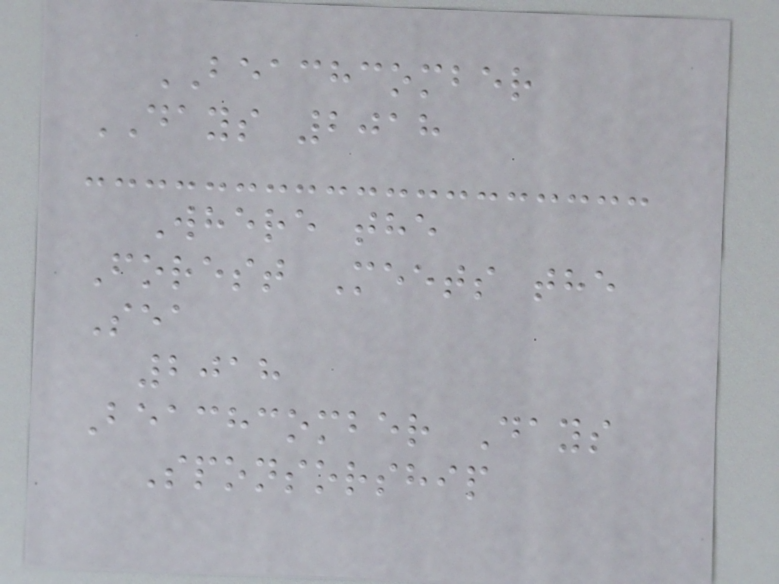BEACHCOMBER
DAYS 2018
Where the
Forest Meets the
Sea
2018
Beachcomber Days
Sponsorship
